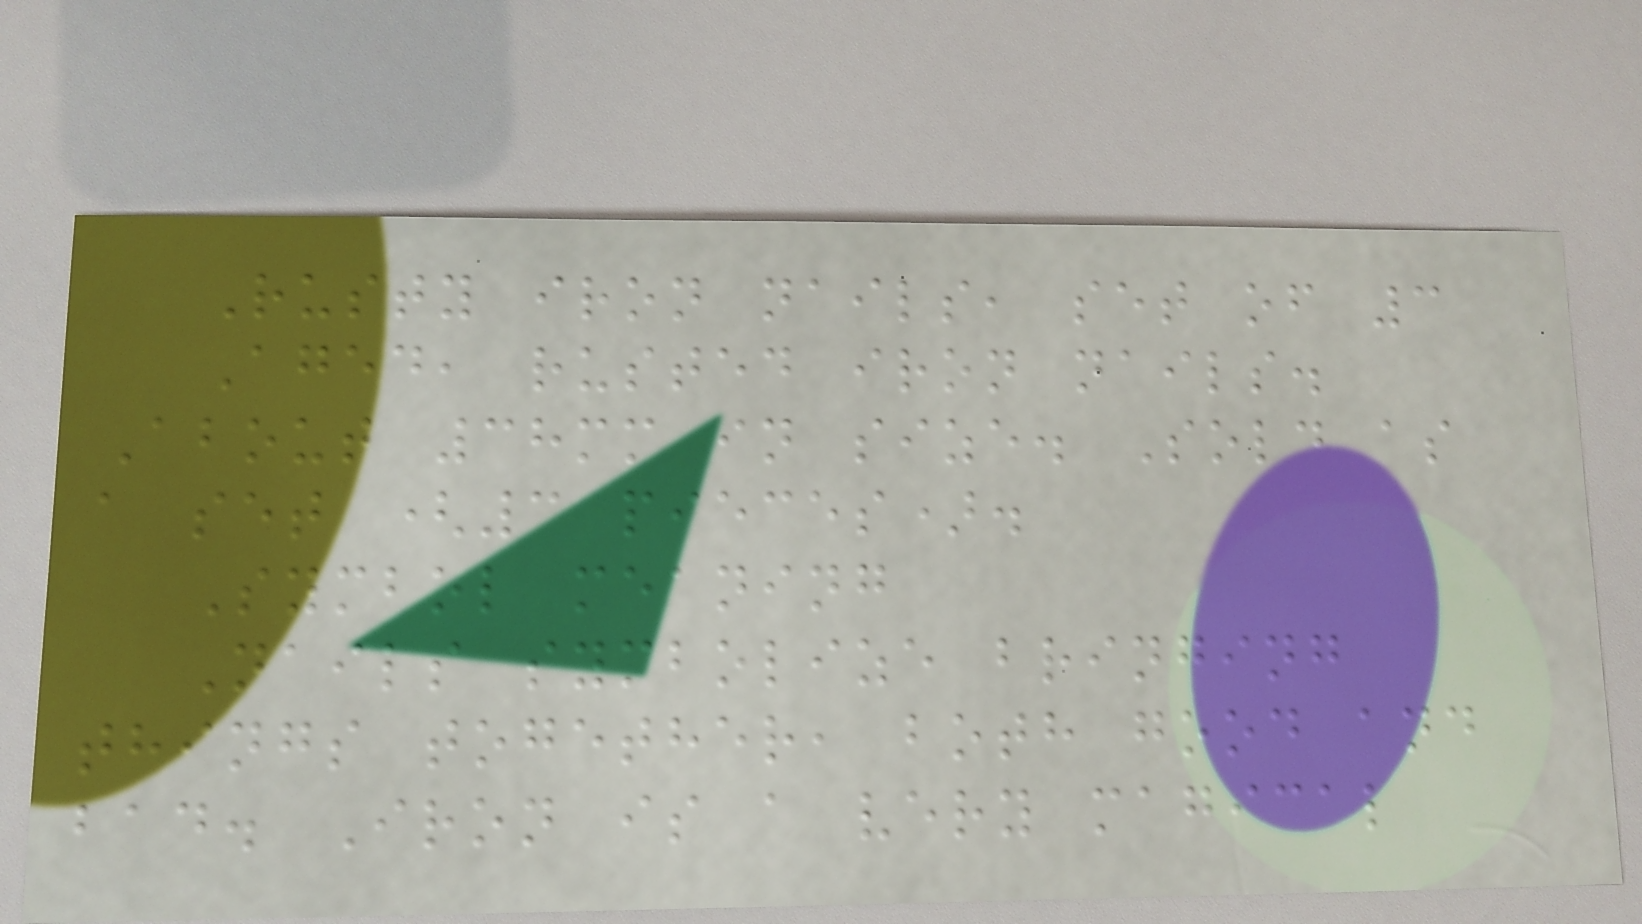Rusty iron nails, set of 3
Aged, rusted iron nails.
About 38mm in size. Sold as
a set (3 pieces).
Symbol meaning
Nails symbolize bringing
things together, both good and
bad. Iron is a very magical
